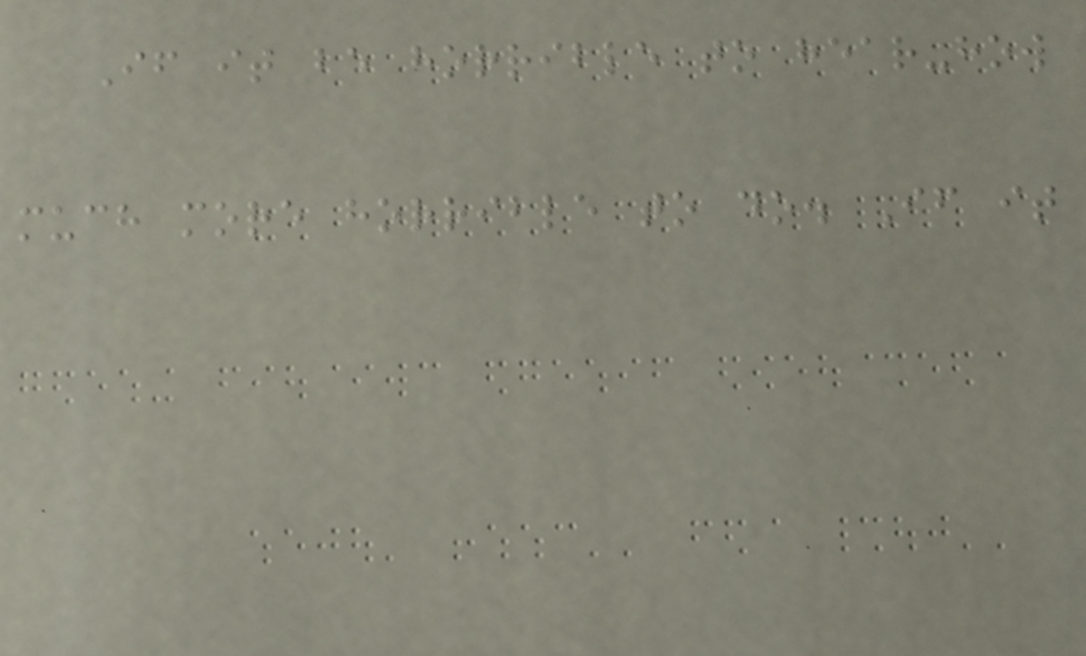If it be horrible to hear-how
much more horrible to do. If it
